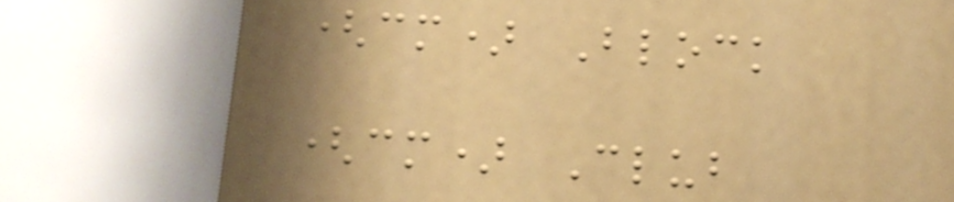(cm) Block
(cm) Club
